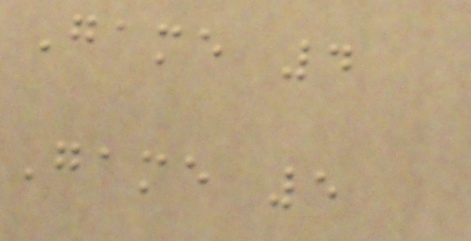Game 4
Game 5
